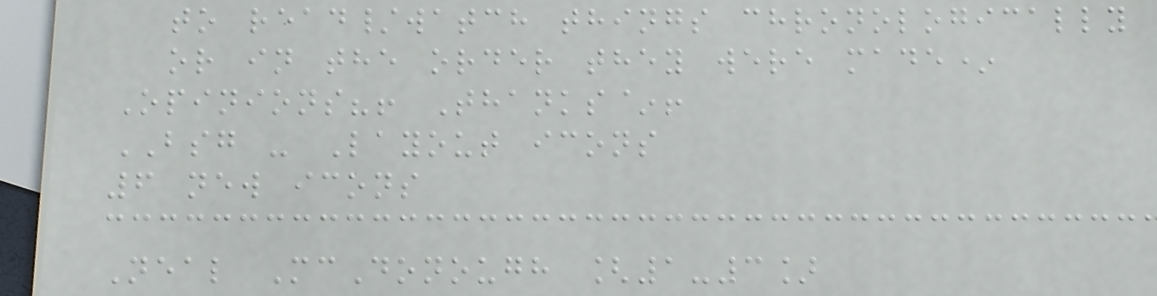to read/watch things chronologically
or in the order they were made*
Opinions?! Thanks~!
BSG - Layout icons
6 new icons
Neal McDonough [1-3]
